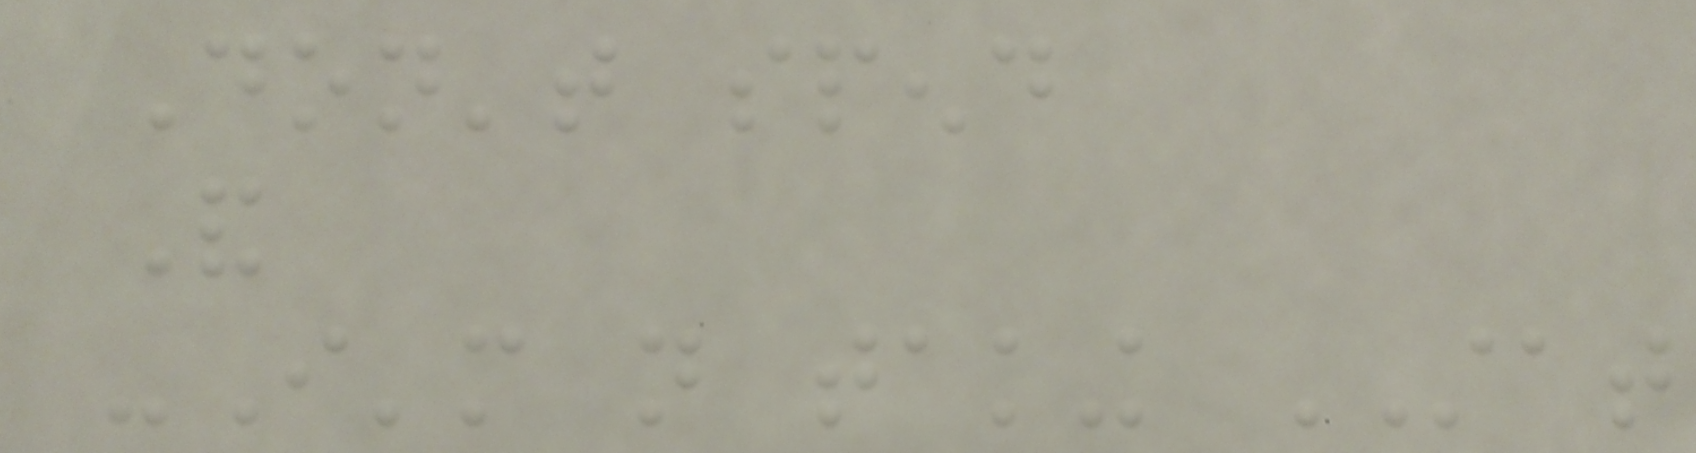Don't spend
And
-I'm not taking STAT
